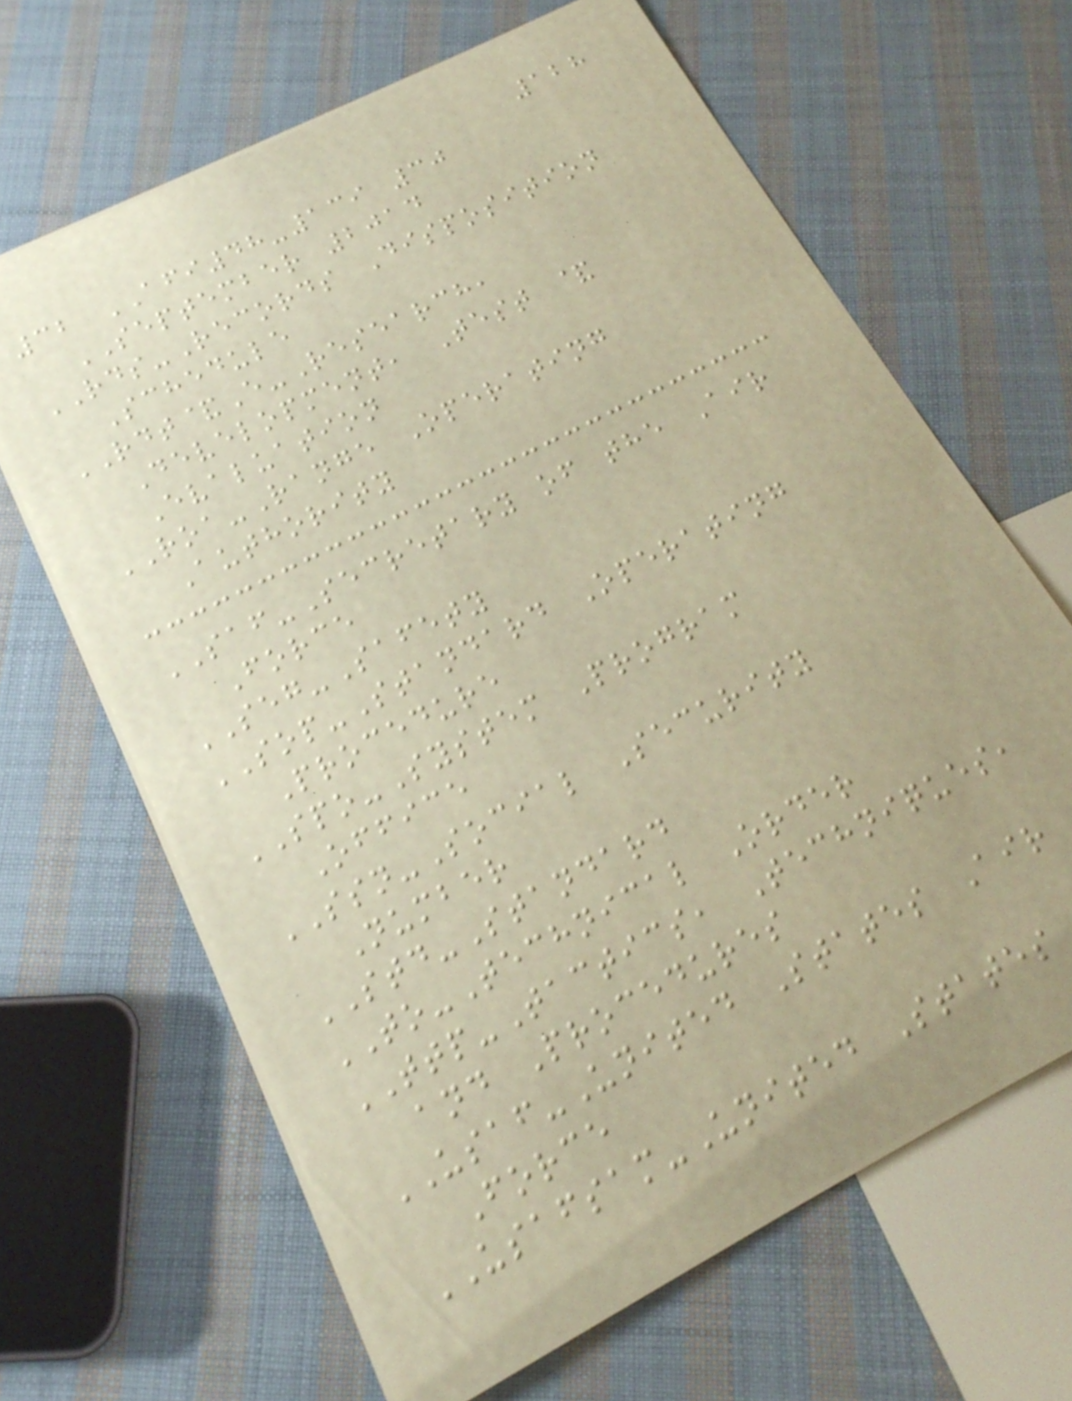128
32 AFI48-139 30
SEPTEMBER 2014
RDS-Records Disposition
Schedule
RDT&E-Research,
Development, Test &
Evaluation
ROA-Range Operating
Authority
SAF-Secretary of the Air
Force
SEG-Safety
SOP-Standard Operating
Procedure
SPO-System Program
Office
SSN-Social Security
Number
STD-Standard
TO-Technical Order
TTP-Tactics, Techniques,
and Procedures
USAF-United States Air
Force
USAFSAM-United States
